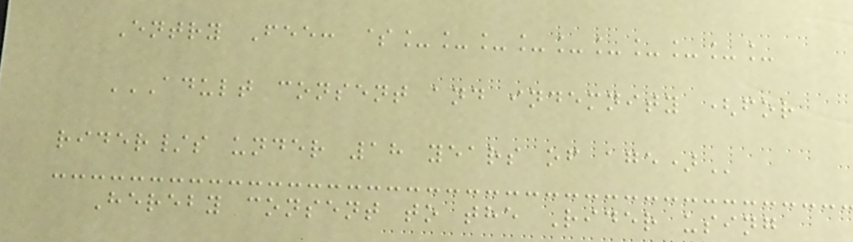Entry Fee: $__________
ADULT CONSENT AND INDEMNITY (FOR
RIDER/S UNDER 18 YEARS OF AGE)
Hereby consent to the Rider using
